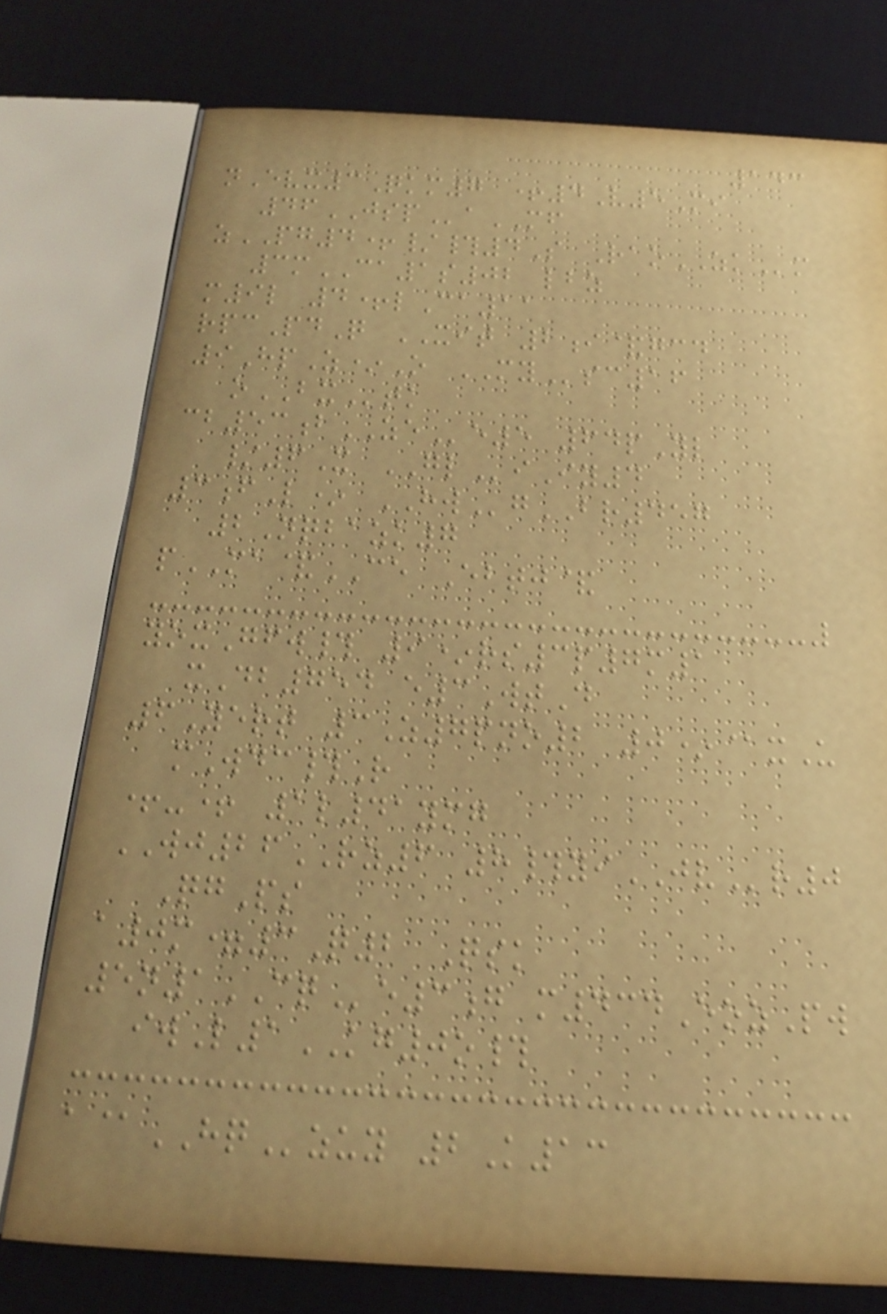143
nEvx3Qkm7 +4V5Mi
46JSPaMF
zPG4+/#4S RaoZKm
3mCA1s02 lbz
m9l 4+lCa11
rpcPdQ XIT 2i&gcd
9HpZ*O MYsc16
oBXtk
cb53bZEe5 64pYl
/6X GLiIy4
3fL* HWgBR457
2Nqbazk7
pMA&CE Ebtj&
yoxGfw# 9*rs3p7m1
xDb754 e3WtD
6Yert 3Z7pno2 0*@xU
mWdc#R
+-+ 1l41ymg
WJ26RZ6 8#yiJVr0
QgPs
a0m=3Q2 Qsk
5n1CQe3g m434EozPw
iwL1KG0o#
a@HQzuy 2K13
